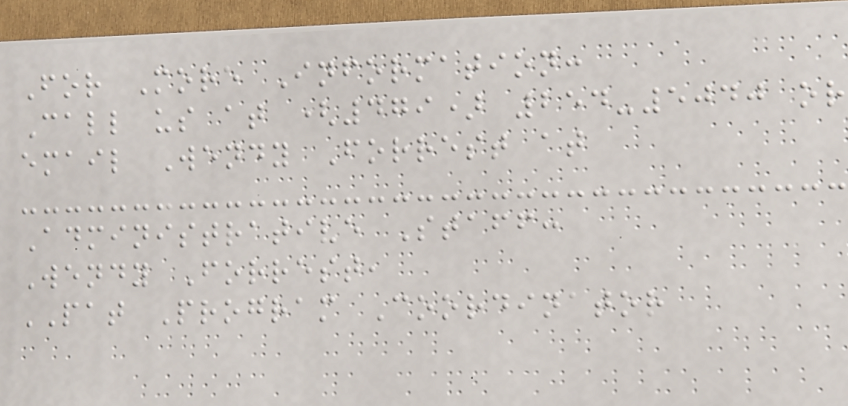For More Information:
Call us at (479) 254-5040 or
email Wendy Forrest at
Administrative Staff:
Wendy Forrest,
PAT Program Coordinator
